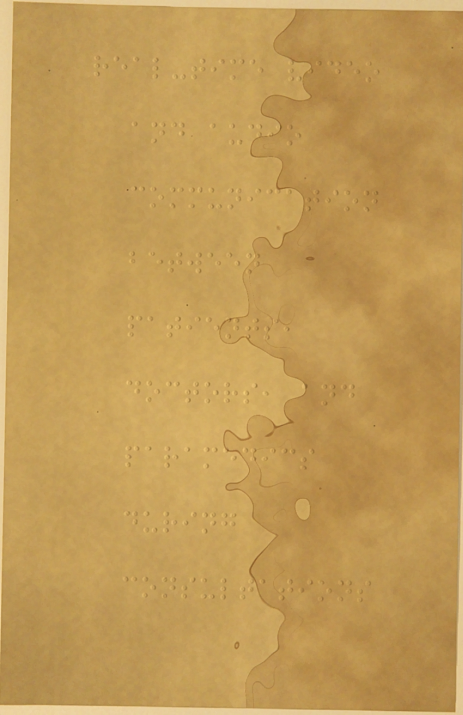real-time video
and audio
communication
between
patients,
doctors, and
paramedics
during
consultations
